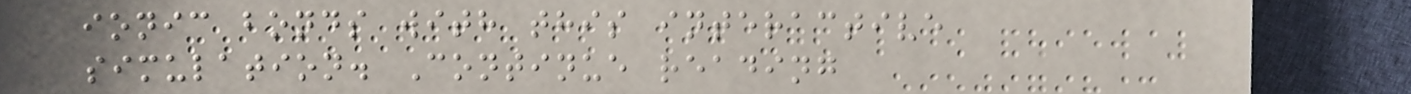ionic bonds with this interactive
simulation. Continue reading
